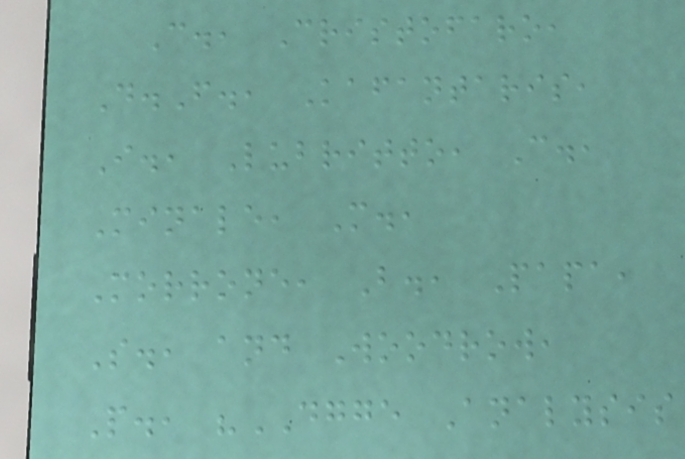C., Cristofaro,
D.F., Kafantaris,
I., Lubritto, C.,
Minale, M.,
Morrone, B., Papa,
S., and Woodrow,
P., "DGGE Analysis
